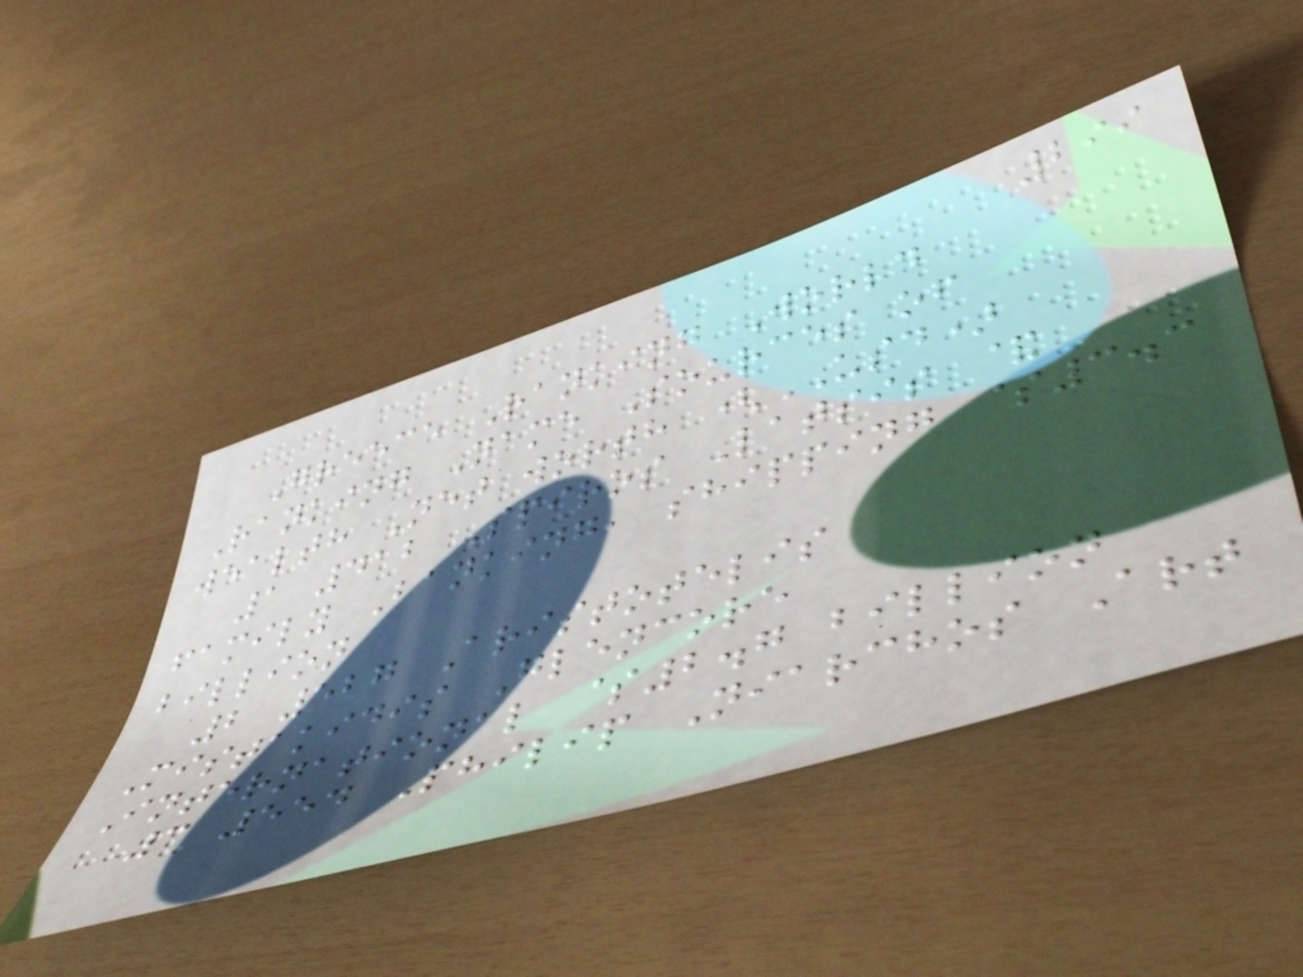299
Greece Ranking World
Ranking Name Sources of
wealth Net worth (USD)
1 412 Spiros Latsis &
family Banking, shipping $3.3
billion
2 527 Aristotelis
Mistakidis Glencore
International $2.7 billion
3 554 Philip Niarchos Art
